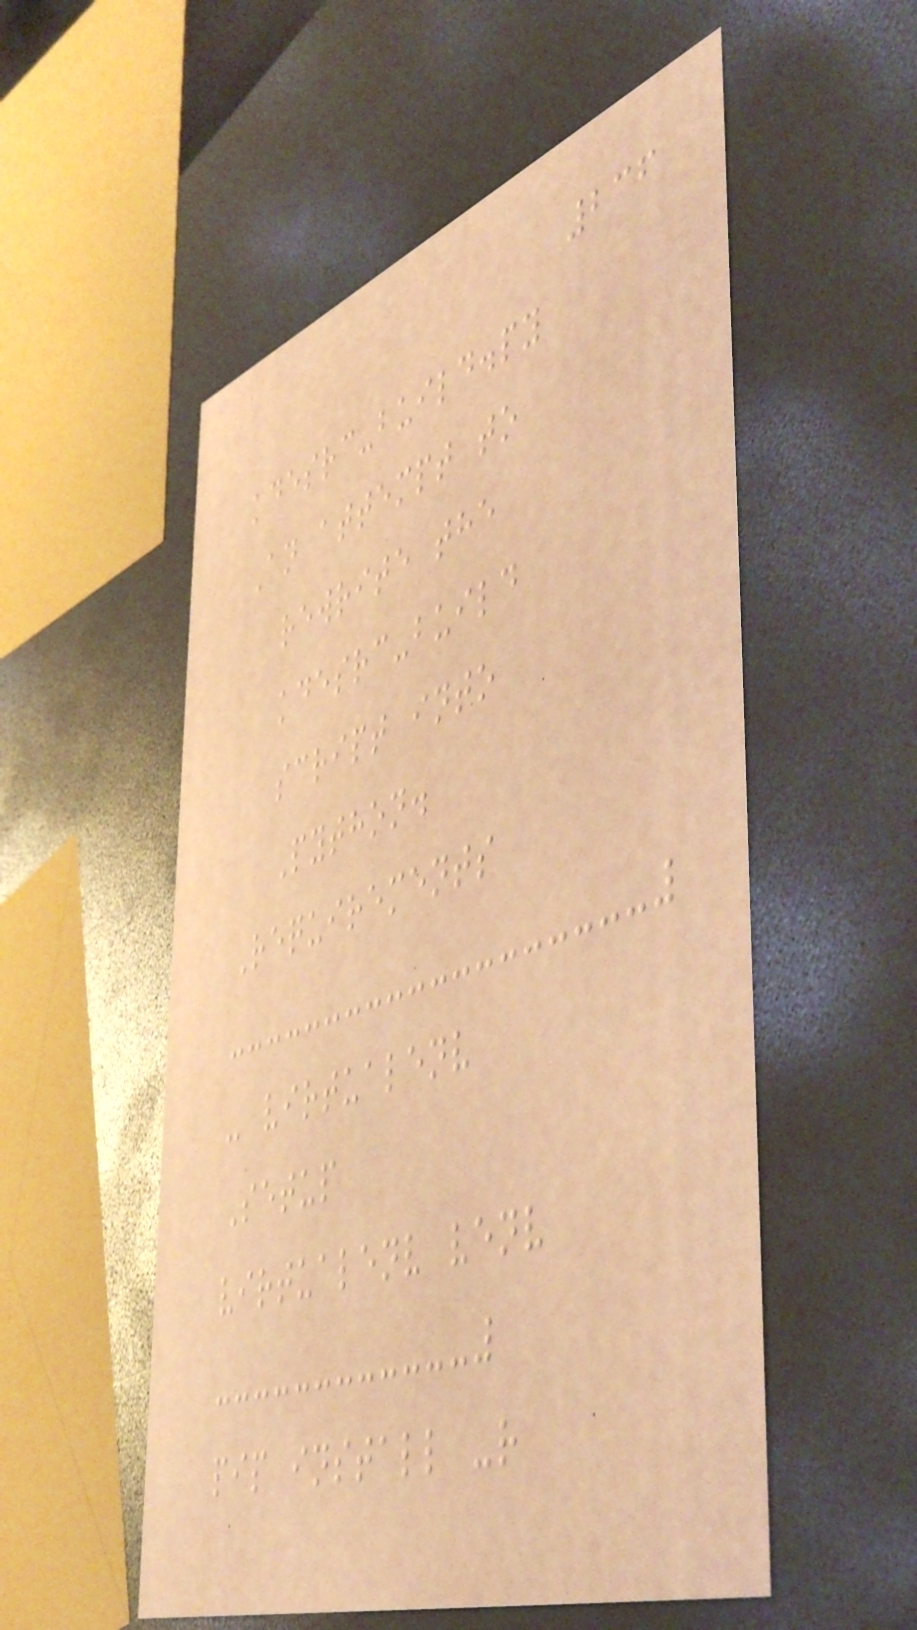236
kdesrc-build.py
An attempt to
rewrite the
kdesrc-build
script into
Python.
Requirements
- virtualenv
Setup
virtualenv venv
pip install -r
